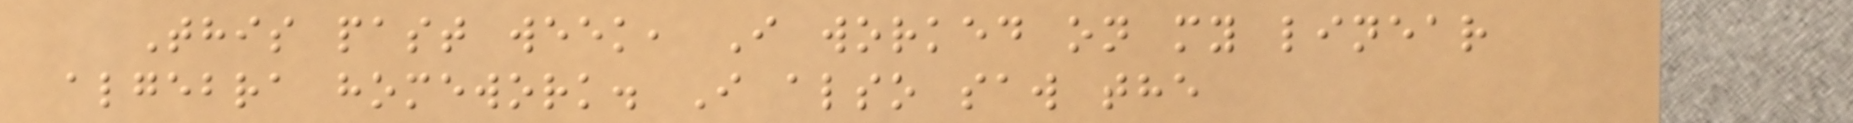This past week, I worked on my linear
algebra homework. I also saw the
